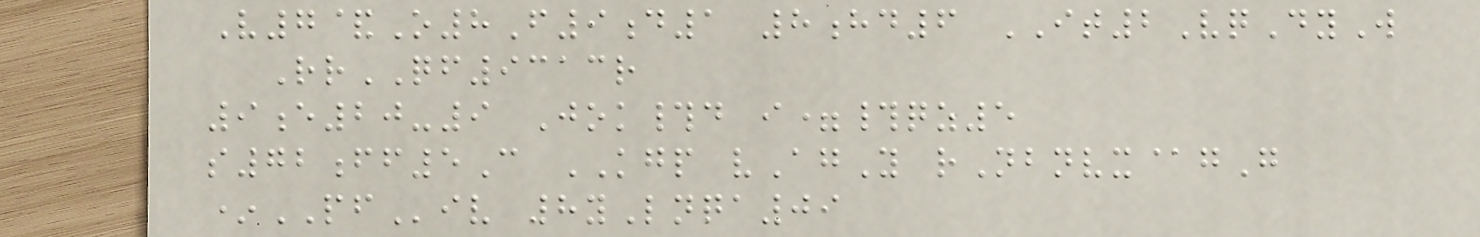V7&O8F9d1 8hd6 IT2VqDyW
RrQF9313r
9e20-9 Jok#d i=#qz5
s72ff5C KGP vAgY rNbnvx@gG
*PFiv 8yLnqa09
